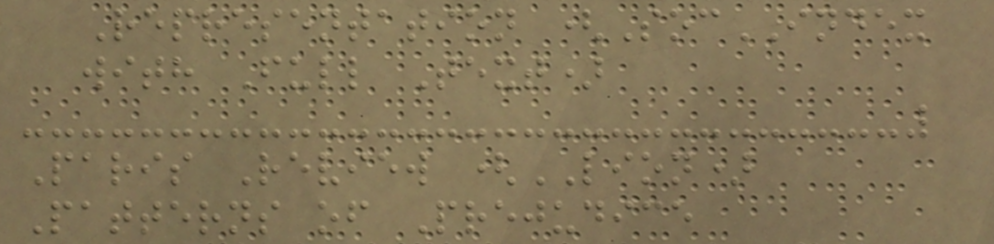Representation (SocINDEX
with Full Text)
Paris Review (LION)
Patterns of Prejudice
